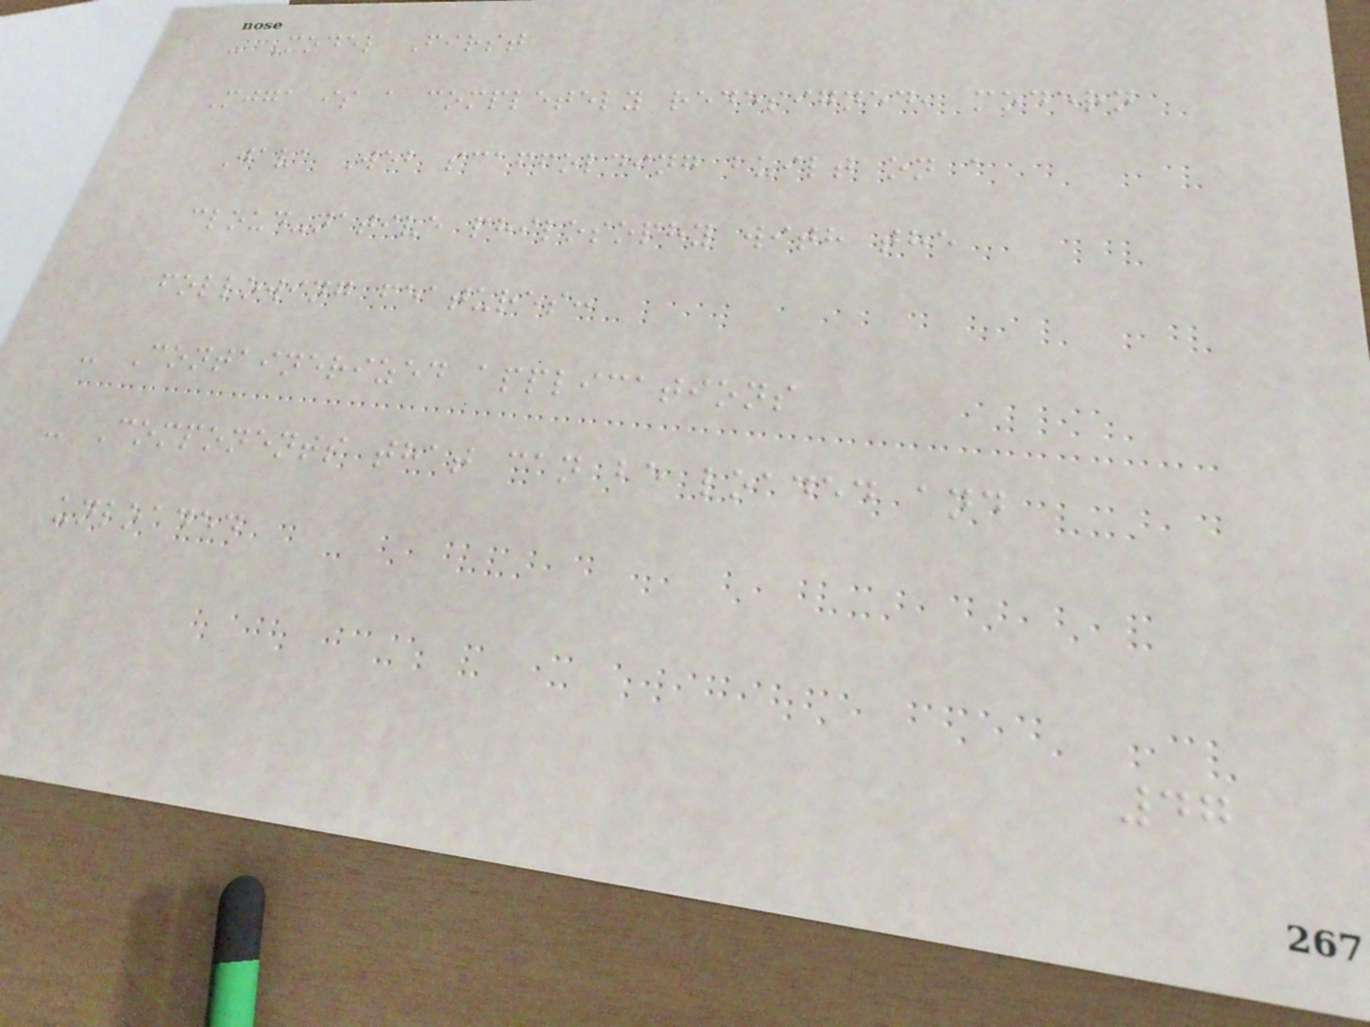- Model First
Mjga is a completely redesigned, modern
Java Web scaffolding built on a
cloud-native philosophy with the
following features:
- Containerized applications
- Components that can be loaded and
unloaded
47
